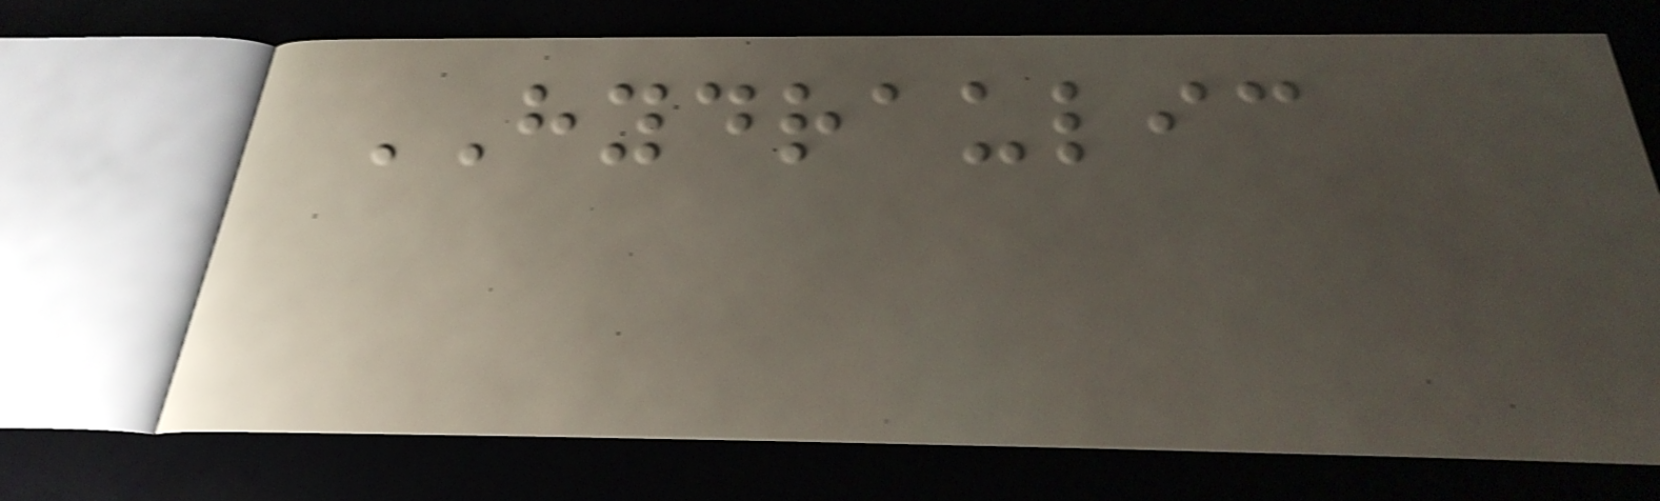HYDRAULIC
